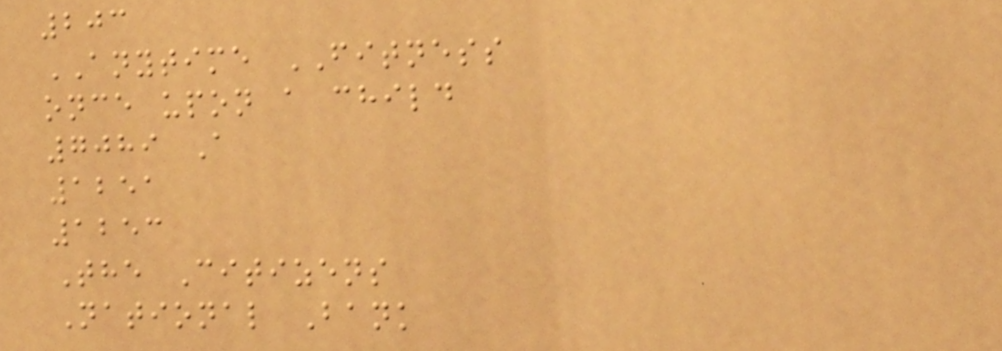203
ANYTIME FITNESS
once upon a child
7089 A
1251
1253
The Citizens
National Bank
